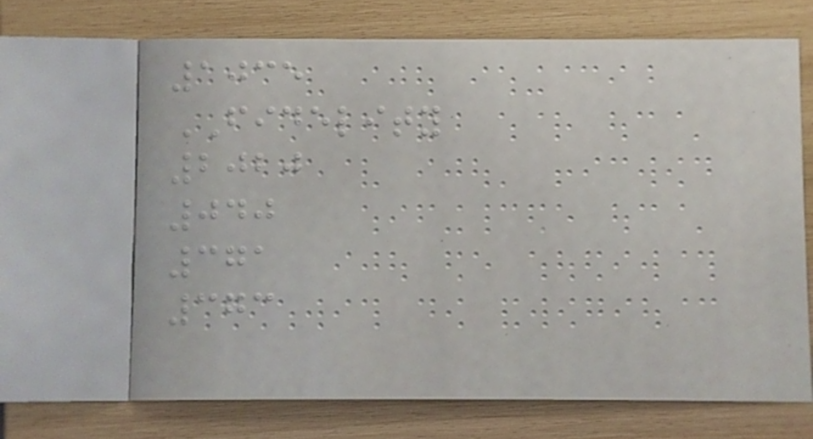1035
FIDELITY
2020
040
371
373
